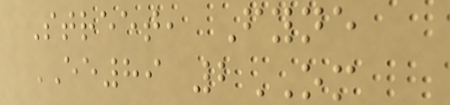Street, Fyne
EE89 2OM
